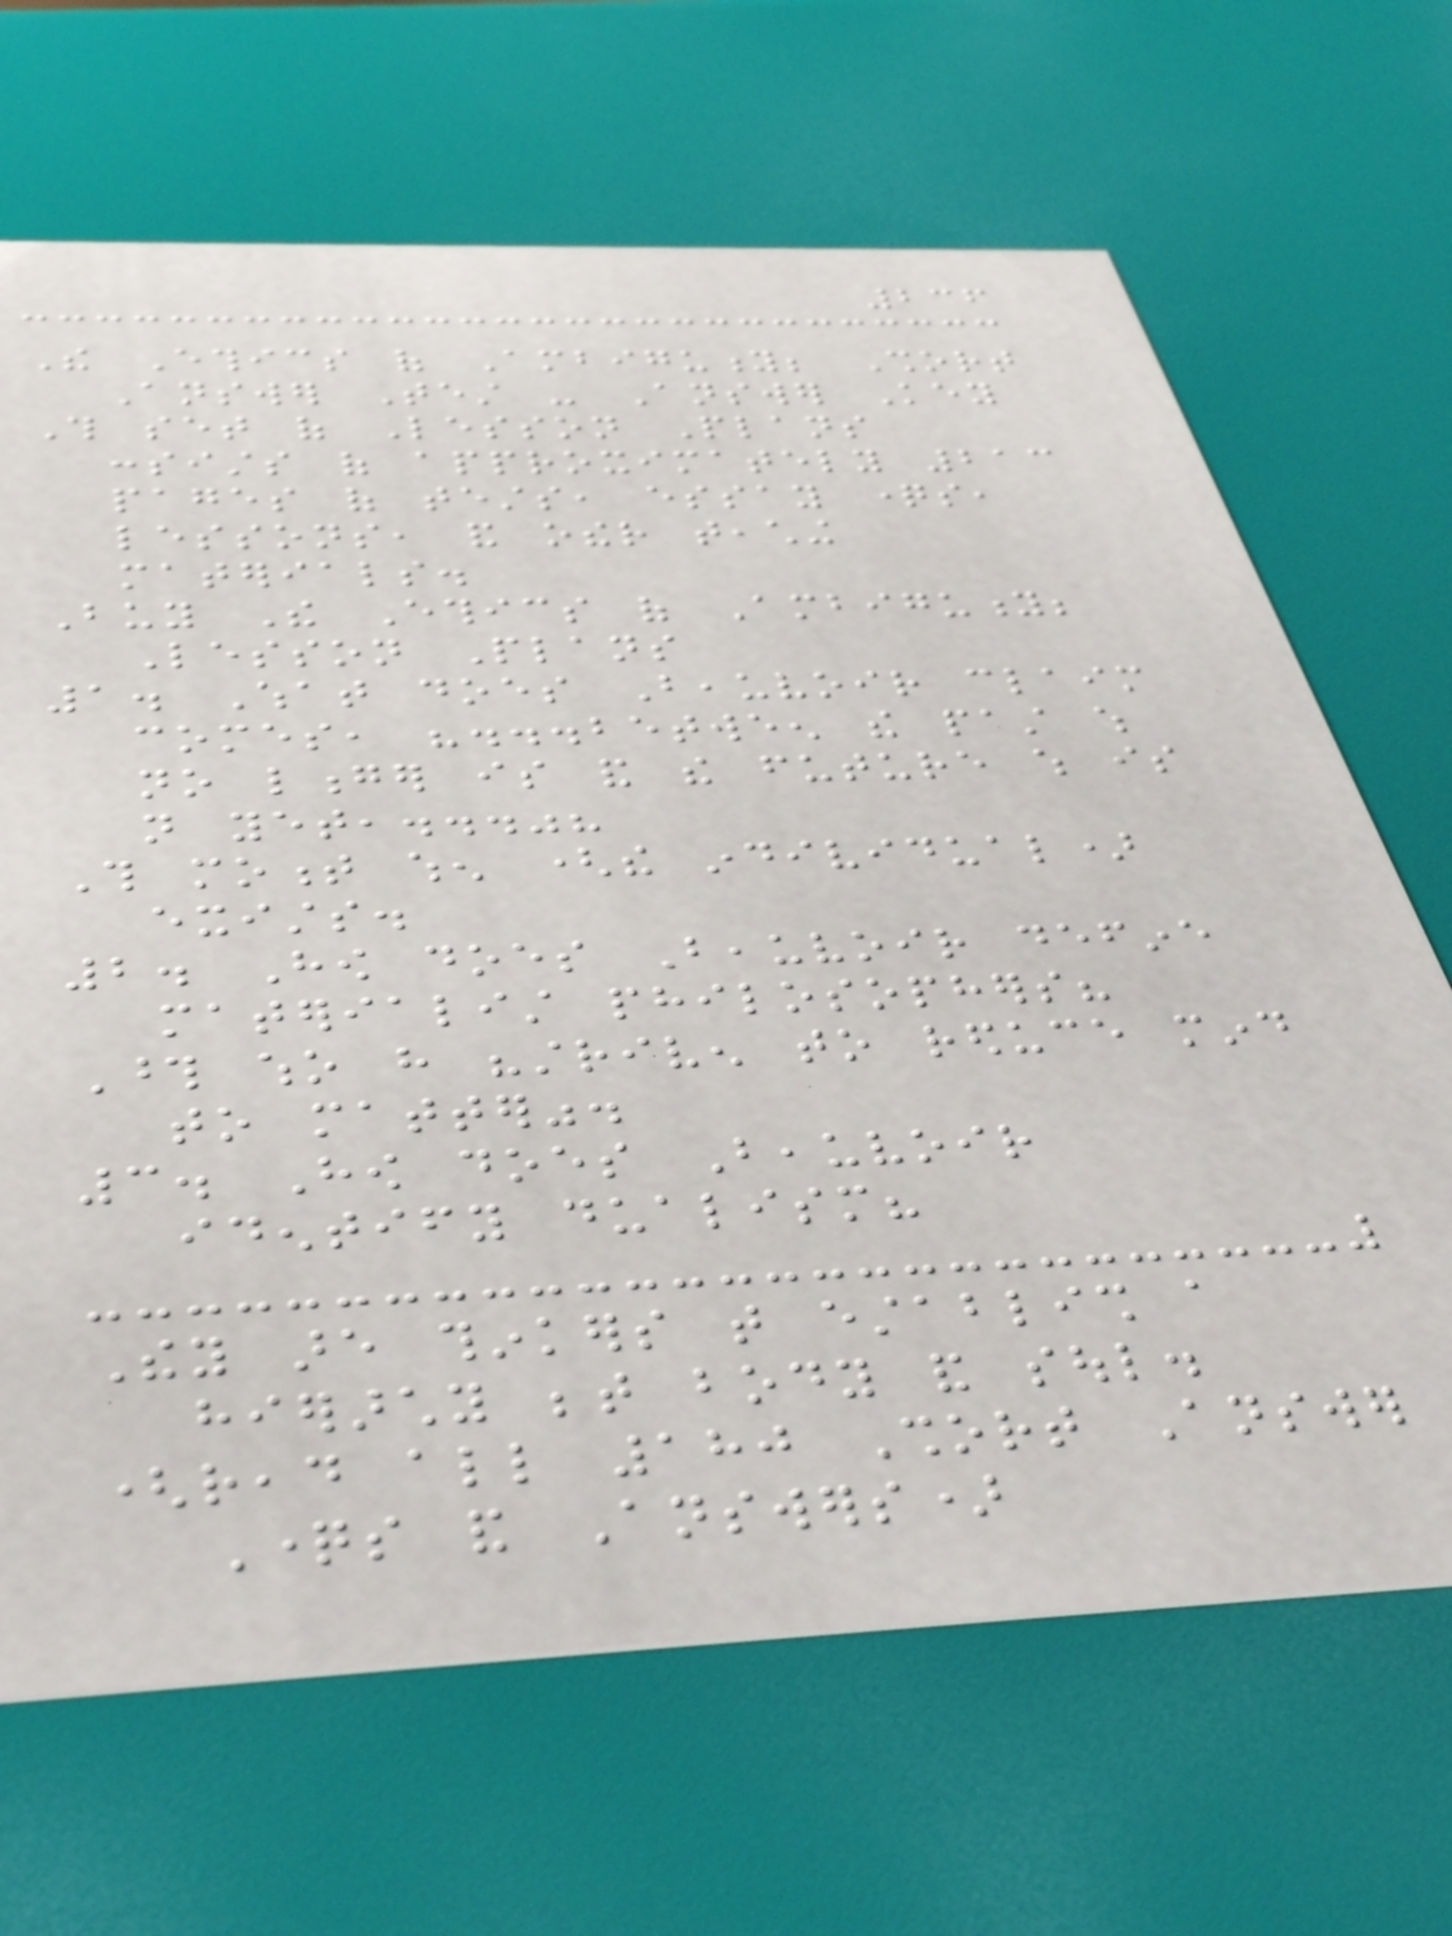236
The Ethics of Ambiguity; Short
Answer Test - Answer Key
This set of Lesson Plans
consists of approximately 213
pages of tests, essay questions,
lessons, and other teaching
materials.
Buy The Ethics of Ambiguity;
Lesson Plans
1. What does Beauvoir claim
comes, "...between the past which
no longer is and the future which is
not yet,..."?
This moment when (the individual)
exists.
2. How does Beauvoir define
materialist philosophers?
Those who have "striven to reduce mind
to matter".
3. How does Beauvoir
identify dualism?
They are thinkers that establish a
hierarchy between body and soul.
(read all 180 Short Answer
Questions and Answers)
